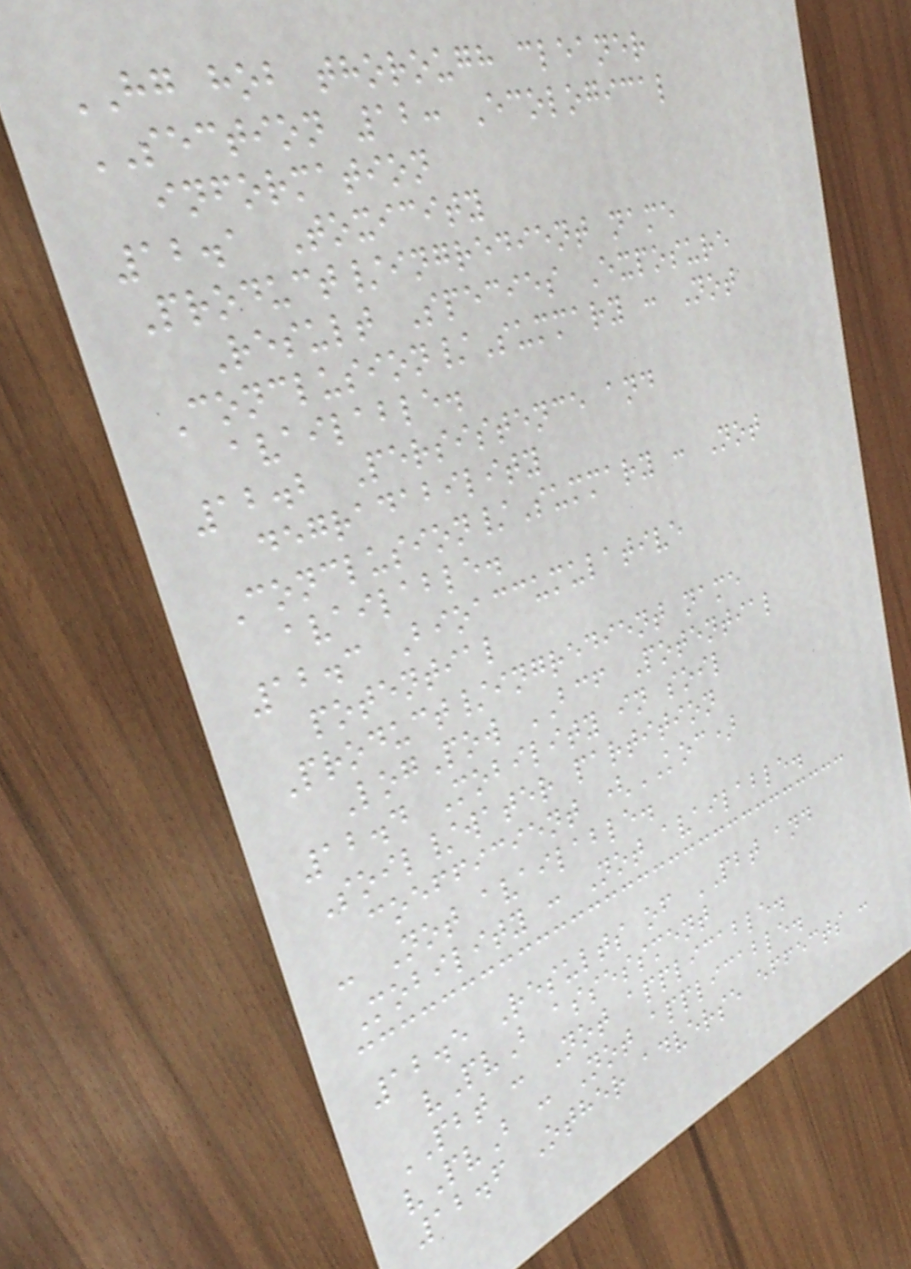HG hob thorough cleaner
SECTION 12: Ecological
information
12.1 Toxicity
Product/ingredient name
Result Species Exposure
Conclusion/Summary : Not
available.
12.2 Persistence and
degradability
Conclusion/Summary : Not
available.
12.3 Bioaccumulative
potential
Product/ingredient name
LogPow BCF Potential
12.4 Mobility in soil
Soil/water partition
coefficient (KOC)
: Not available.
Mobility : Not available.
12.5 Results of PBT and
vPvB assessment
PBT : Not applicable.
vPvB : Not applicable.
12.6 Other adverse effects :
